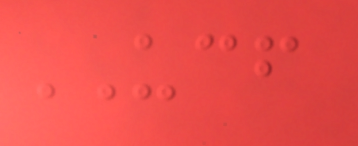UCF
